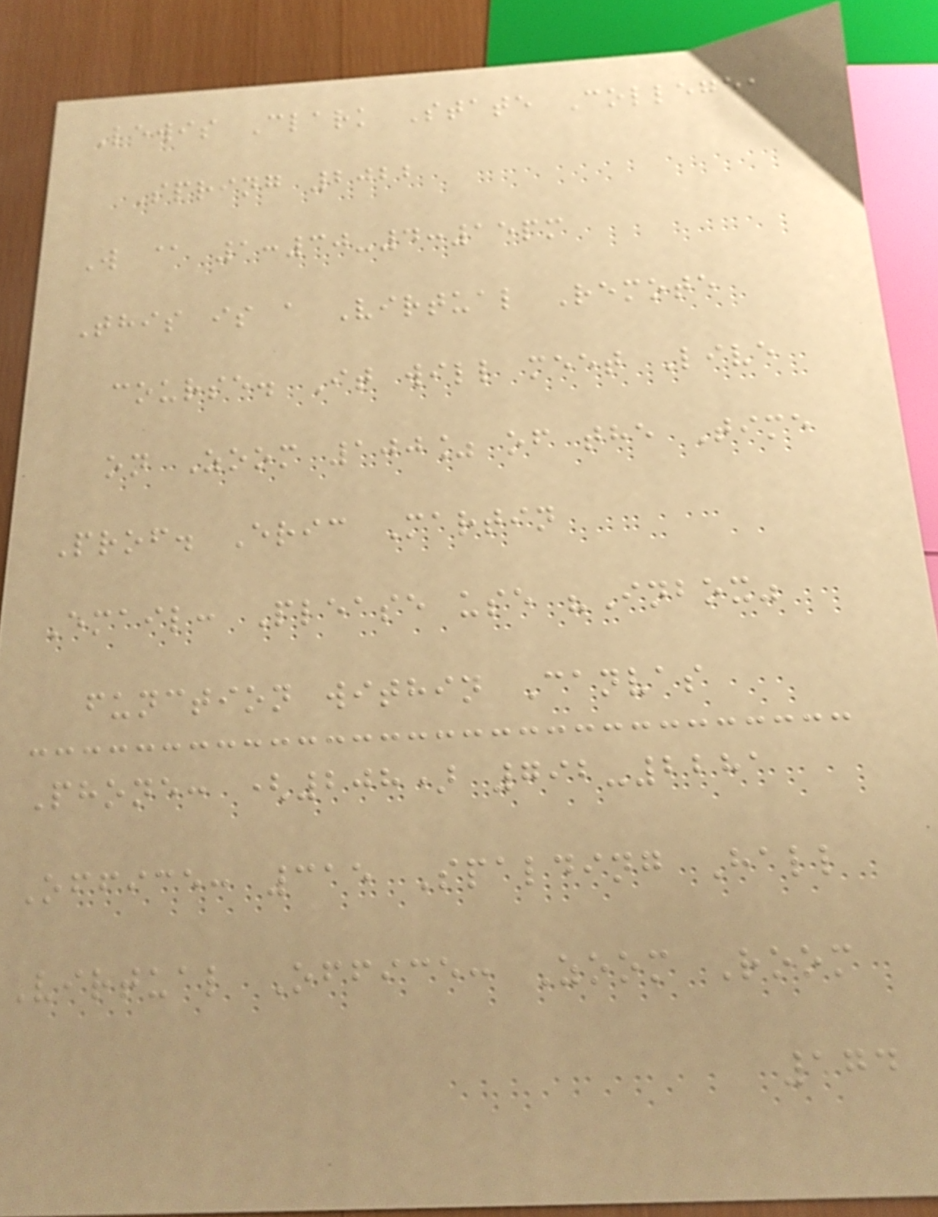Lewis Clark State College,
Spring 2022
W @ 1:30-4:15pm
This is a Virtual Remote
course. It will meet Live
on Zoom 100% of the Time
Prof. Eric Martin
Email: Please use "Inbox"
function within Canvas
Phone: (208) 792-2281
Office: 315 Spalding Hall
Virtual Office: Zoom Room
174
